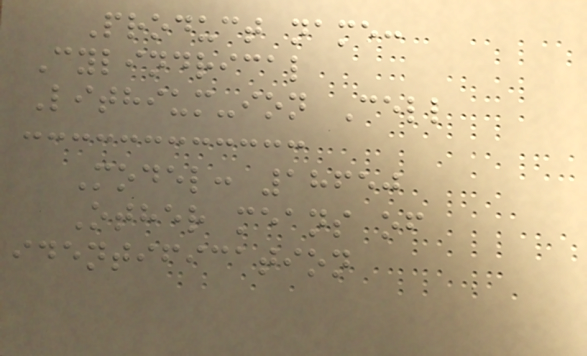Product name:
Cylindrical
Lithium-ion Cell
Model: 18650
Other means of
identification
